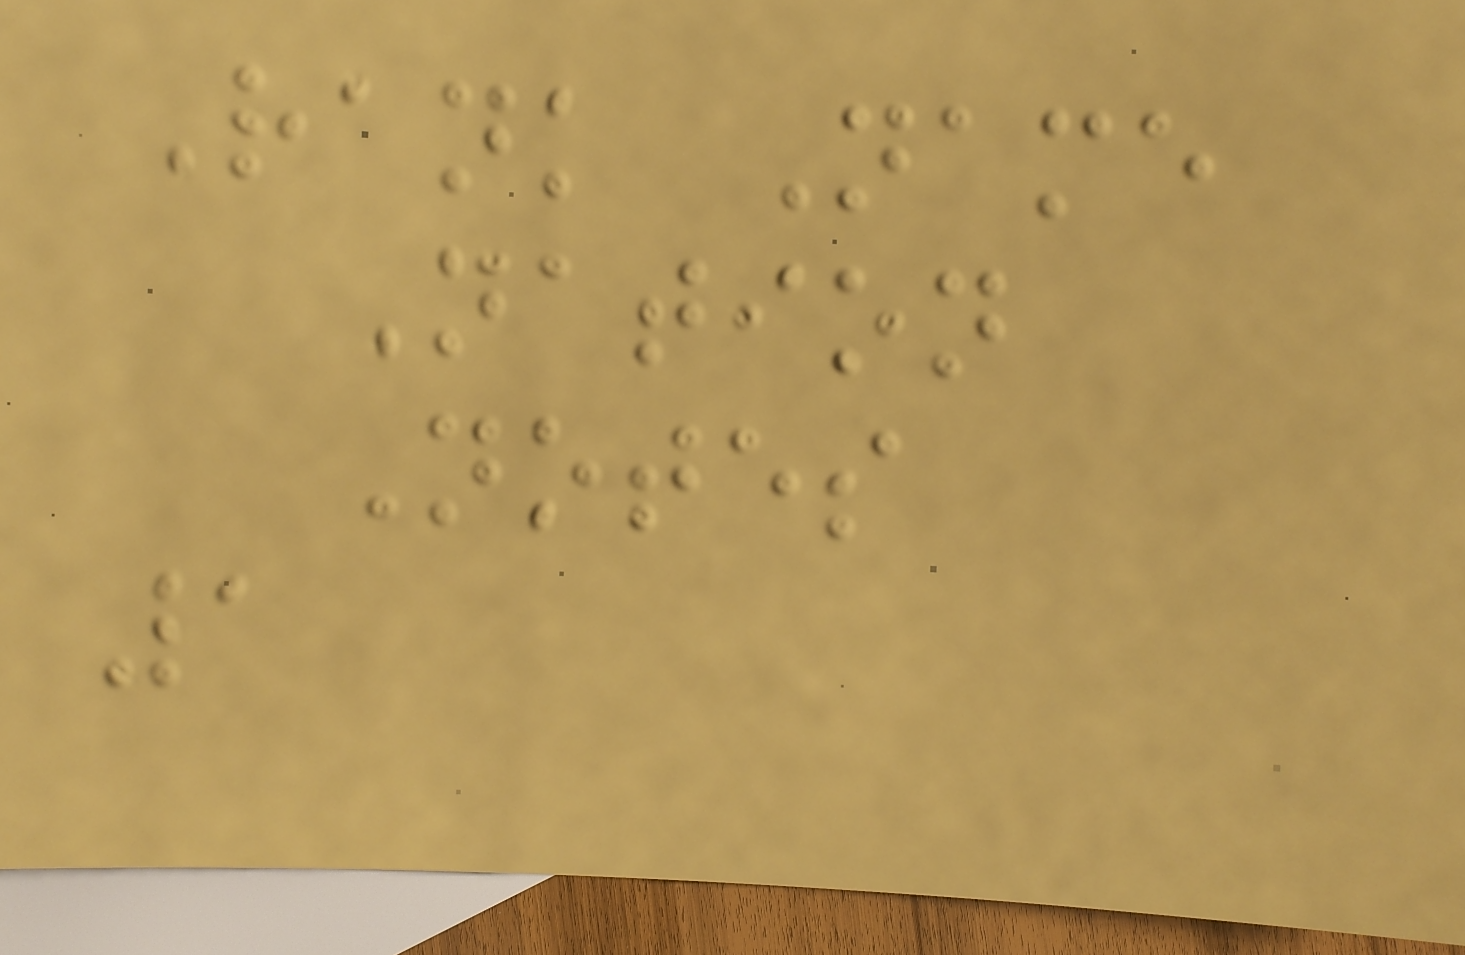Rank Name
Nation
Notes
1
